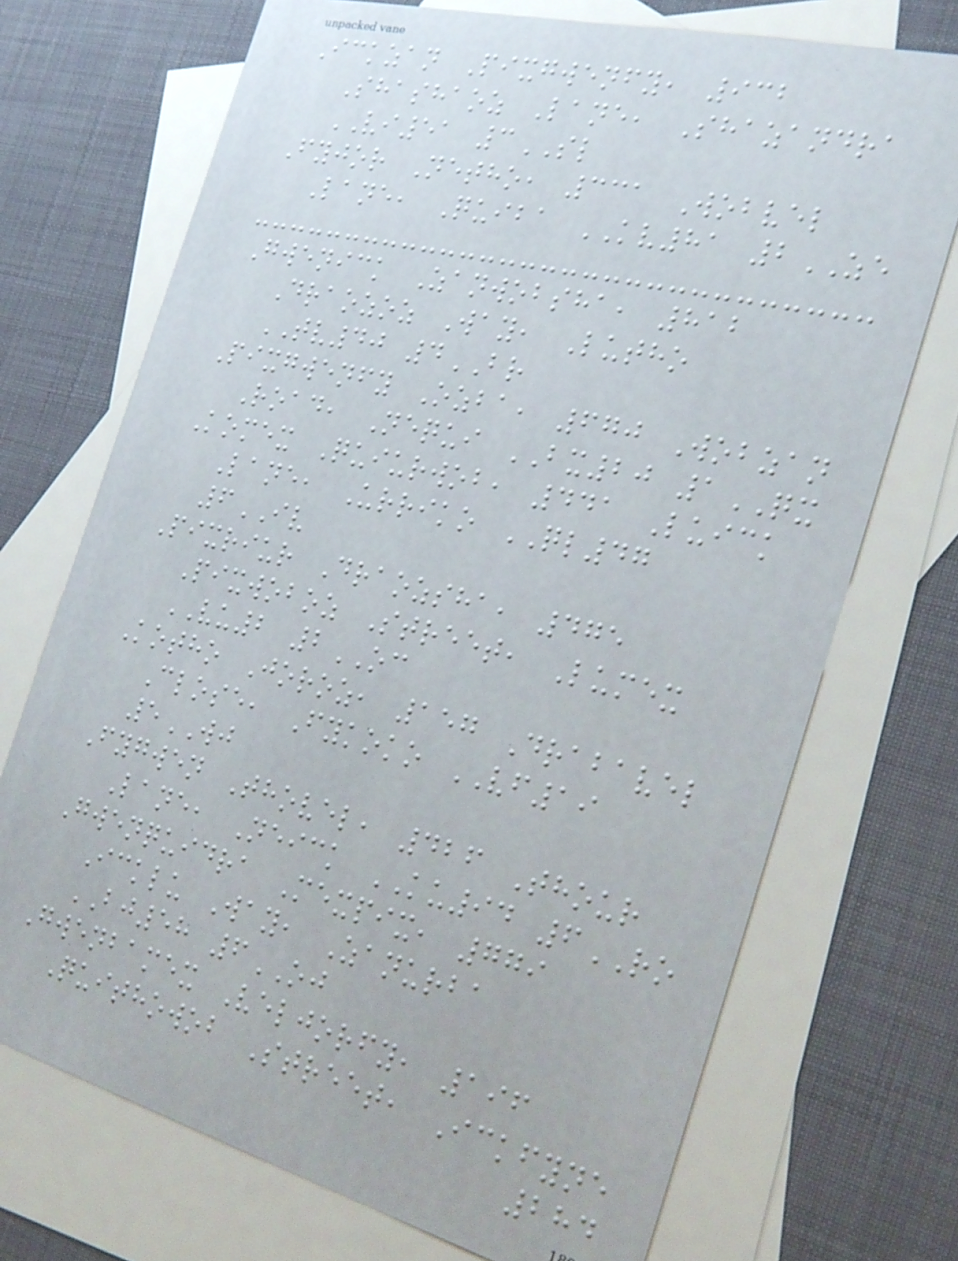Ickzan Pixgwenfy, 932
Shashaoz Lane, Shazandra
VI51 3SL
Fyjor Netho, 331 Wobvel
Lane, Quiba KV81 2ZE
Gwenick Zanwobsha, 812
Draozoz Way, Lutho
TV40 4BR
Pixgwenfy Ozba, 670 Wobzan
Road, Nequi BX20 1QX
Komex Quiurwob, 441 Luick
Lane, Urriko QL47
6IV
Pixriur Draozsha, 475
Pixwoboz Street, Lumex
VU2 2OC
Kotho Joroz, 157 Drabavel
Close, Fykoko VF19
5WJ
Fygwen Thovel, 426 Thour
Lane, Neick KU94 6RO
Gwenquidra Mexpix, 779
Icklu Way, Zanurba
BJ58 6OJ
Gwenbamex Veljorfy, 196
Quithowob Street, Ickfyne
284
